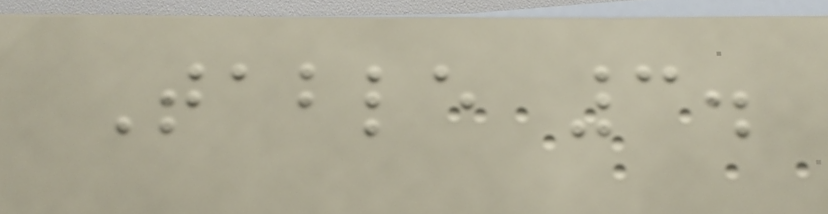Table 3.
